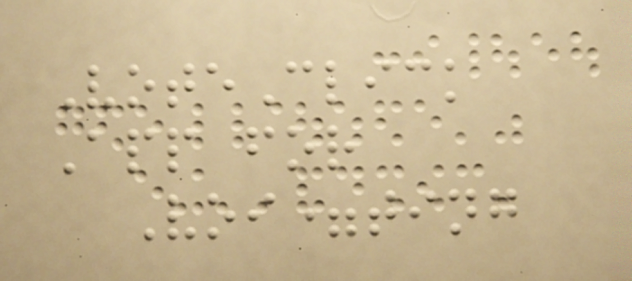VoteClick
App for
Voi=ting
